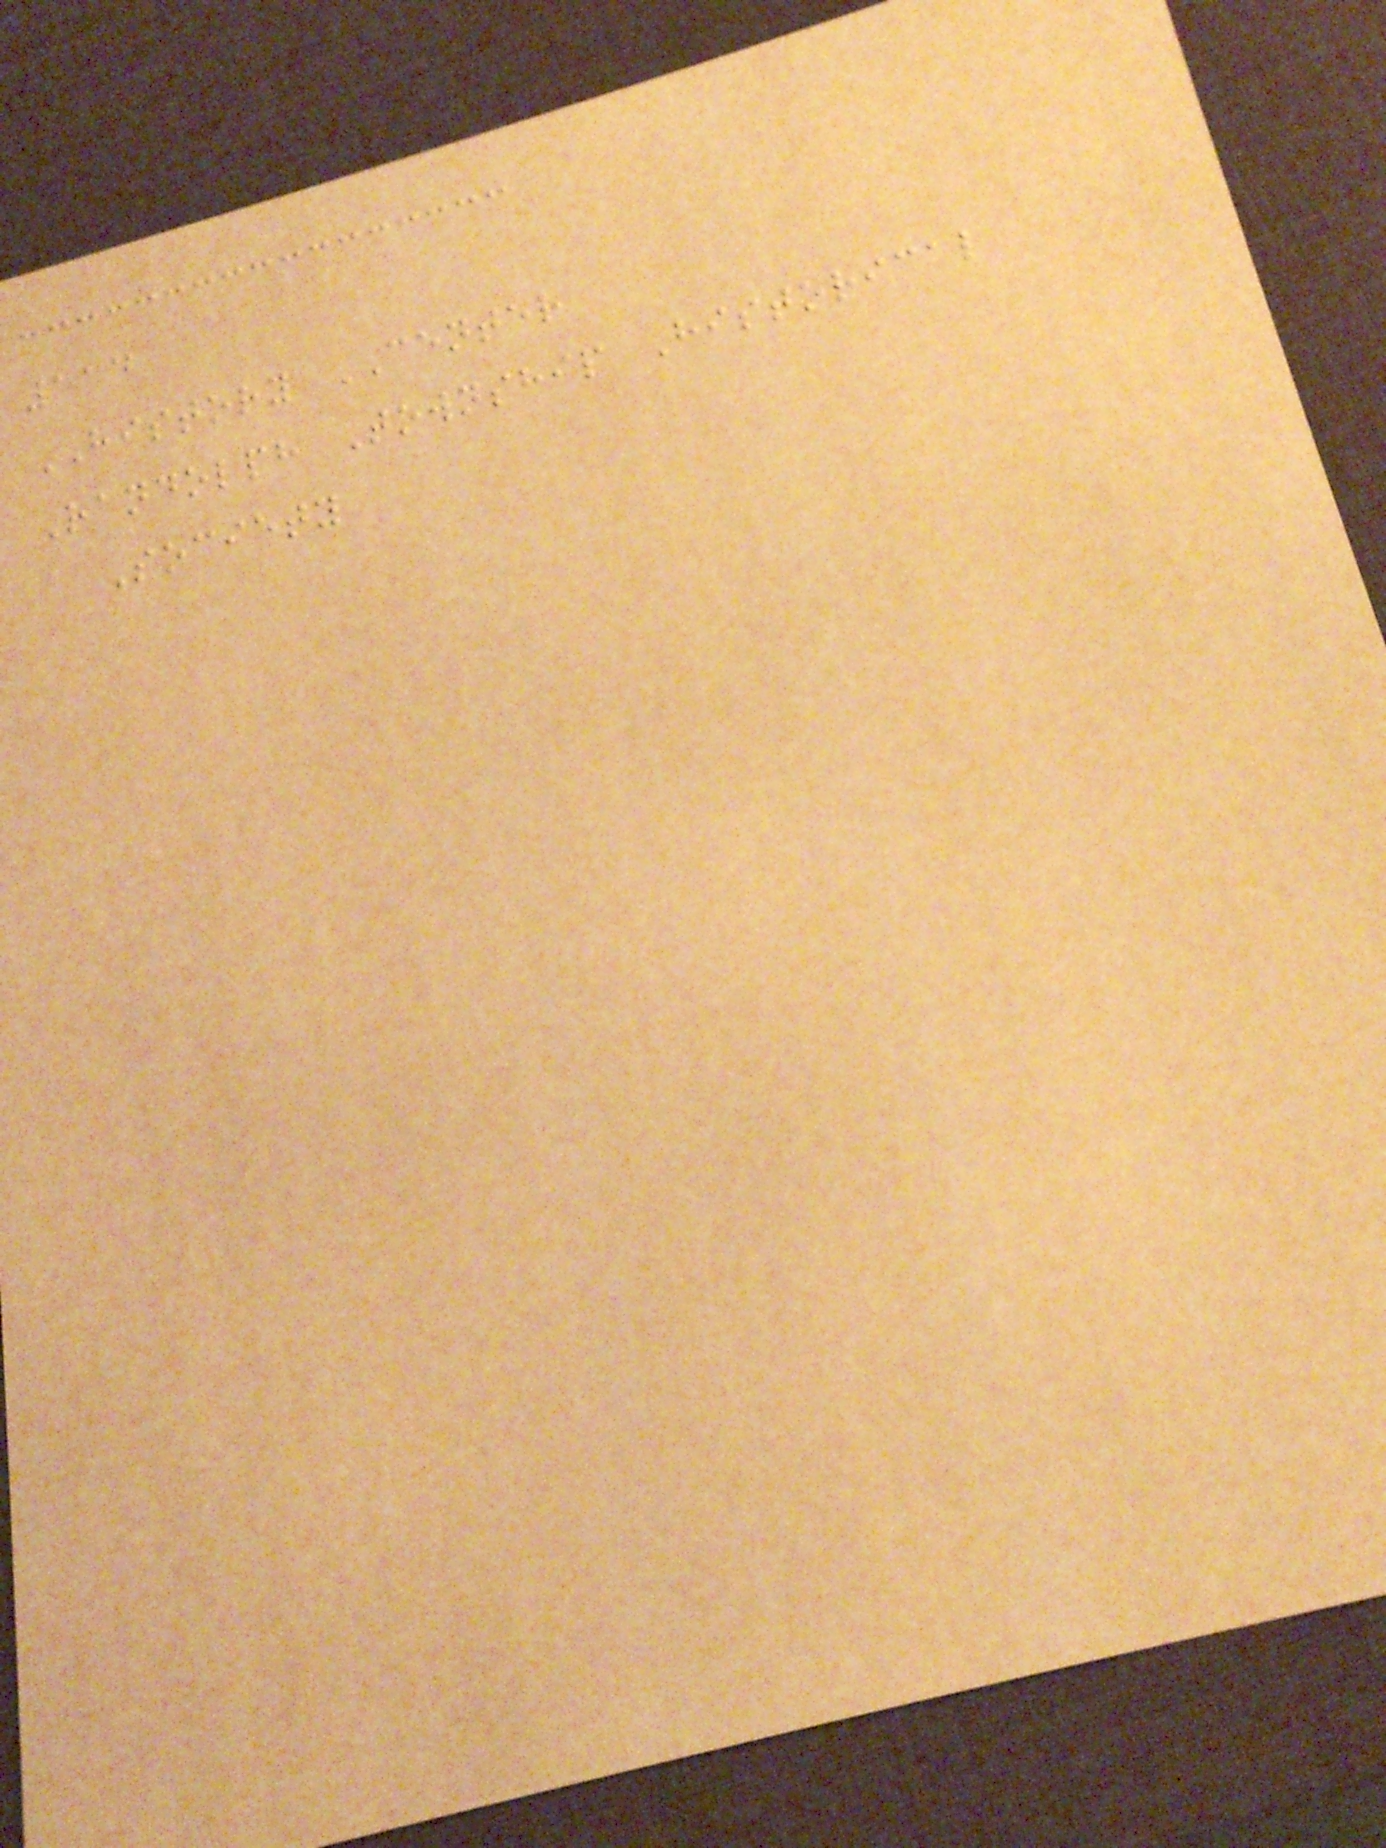114
HISTORY CENTER
Randolph Township Historical
Society
